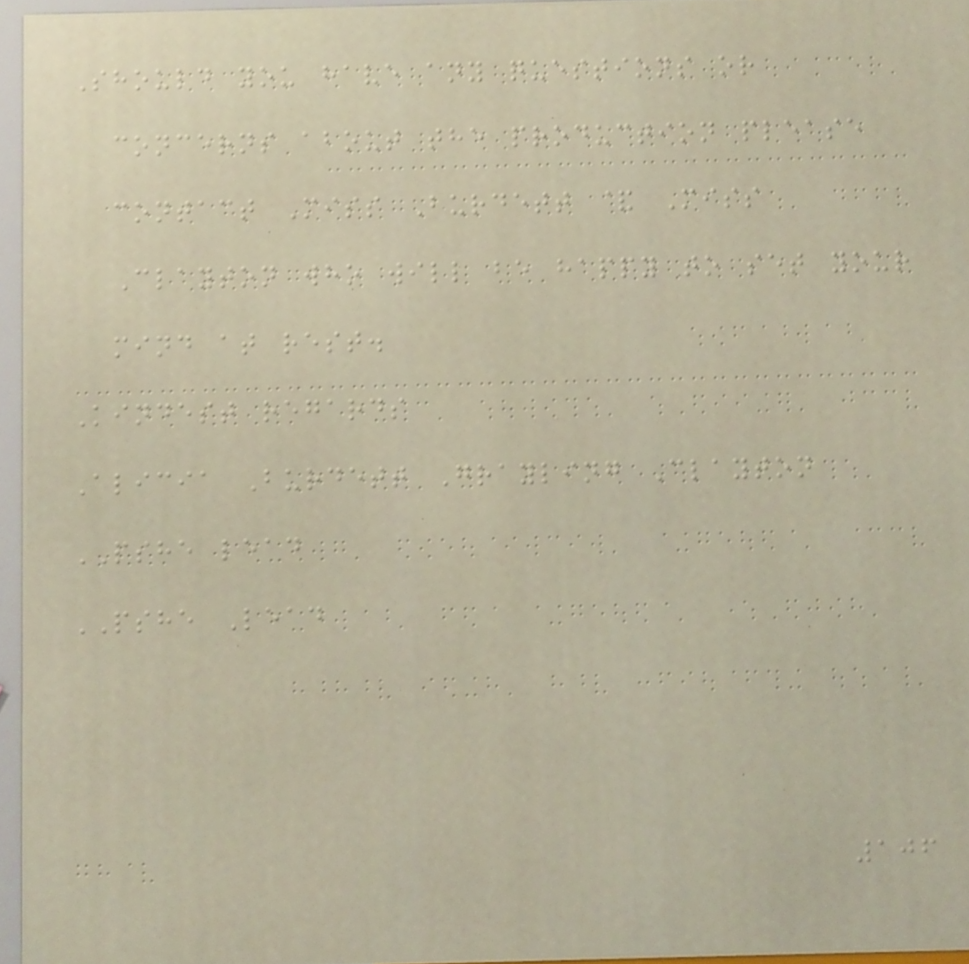Should you have any questions or
concerns about the production please
contact Miss Burdett & Miss
Clayton who will be happy to set your
mind at rest.
Kindest regards
Alicia Burdett Grayling Clayton
PSHE lead
PSHE Lead
106
